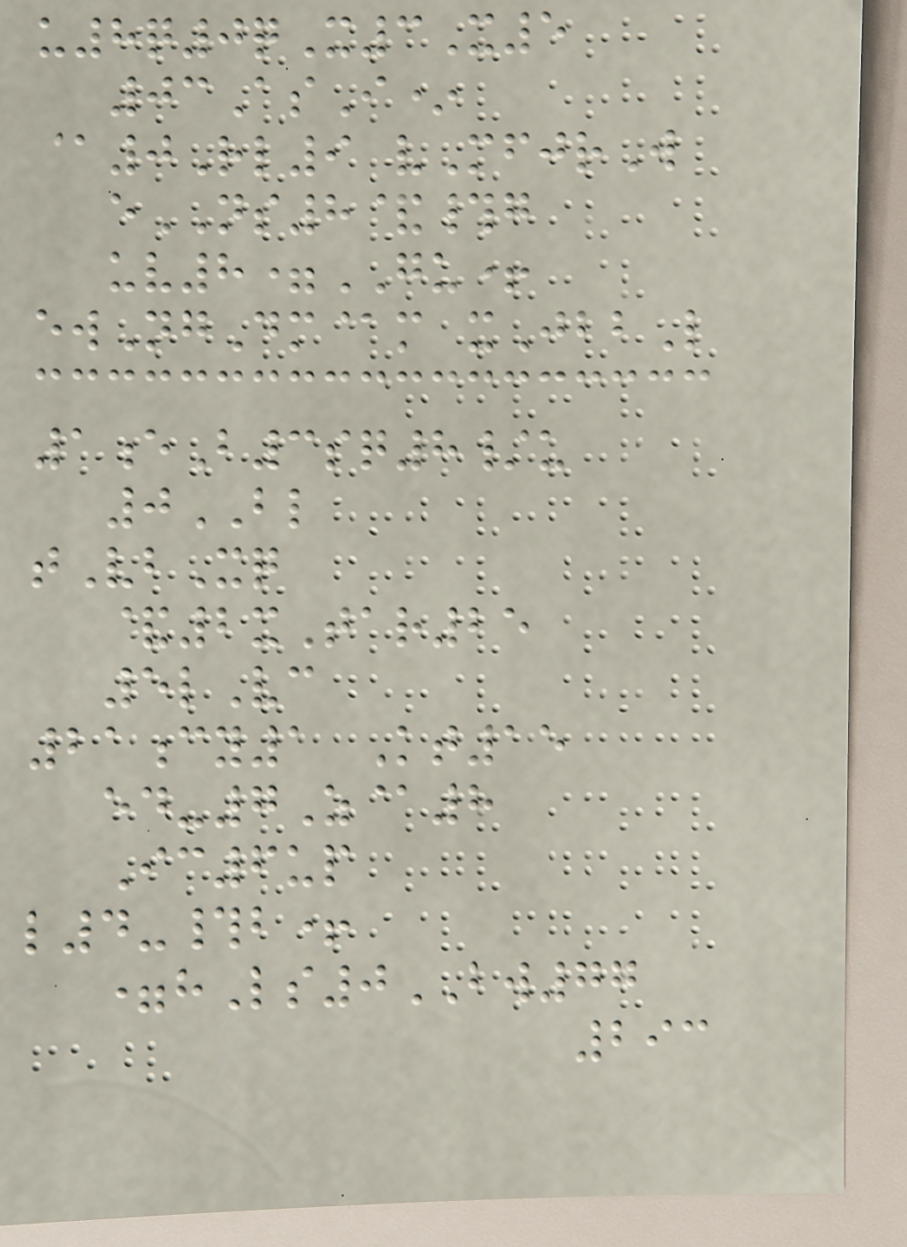u8q0qX3X5
03AsI*
@0Rl9 vMfjrW
eNS8&#g
uv8=GU+
ewNgDm@m xJbbL
1eB3sq8/u
0BL
tVbXq
&2xTar25
5lVc
21cy1 Kt15
ed-7Z@8
Ic6up
l4-#b+
=hLs0BW77
293
